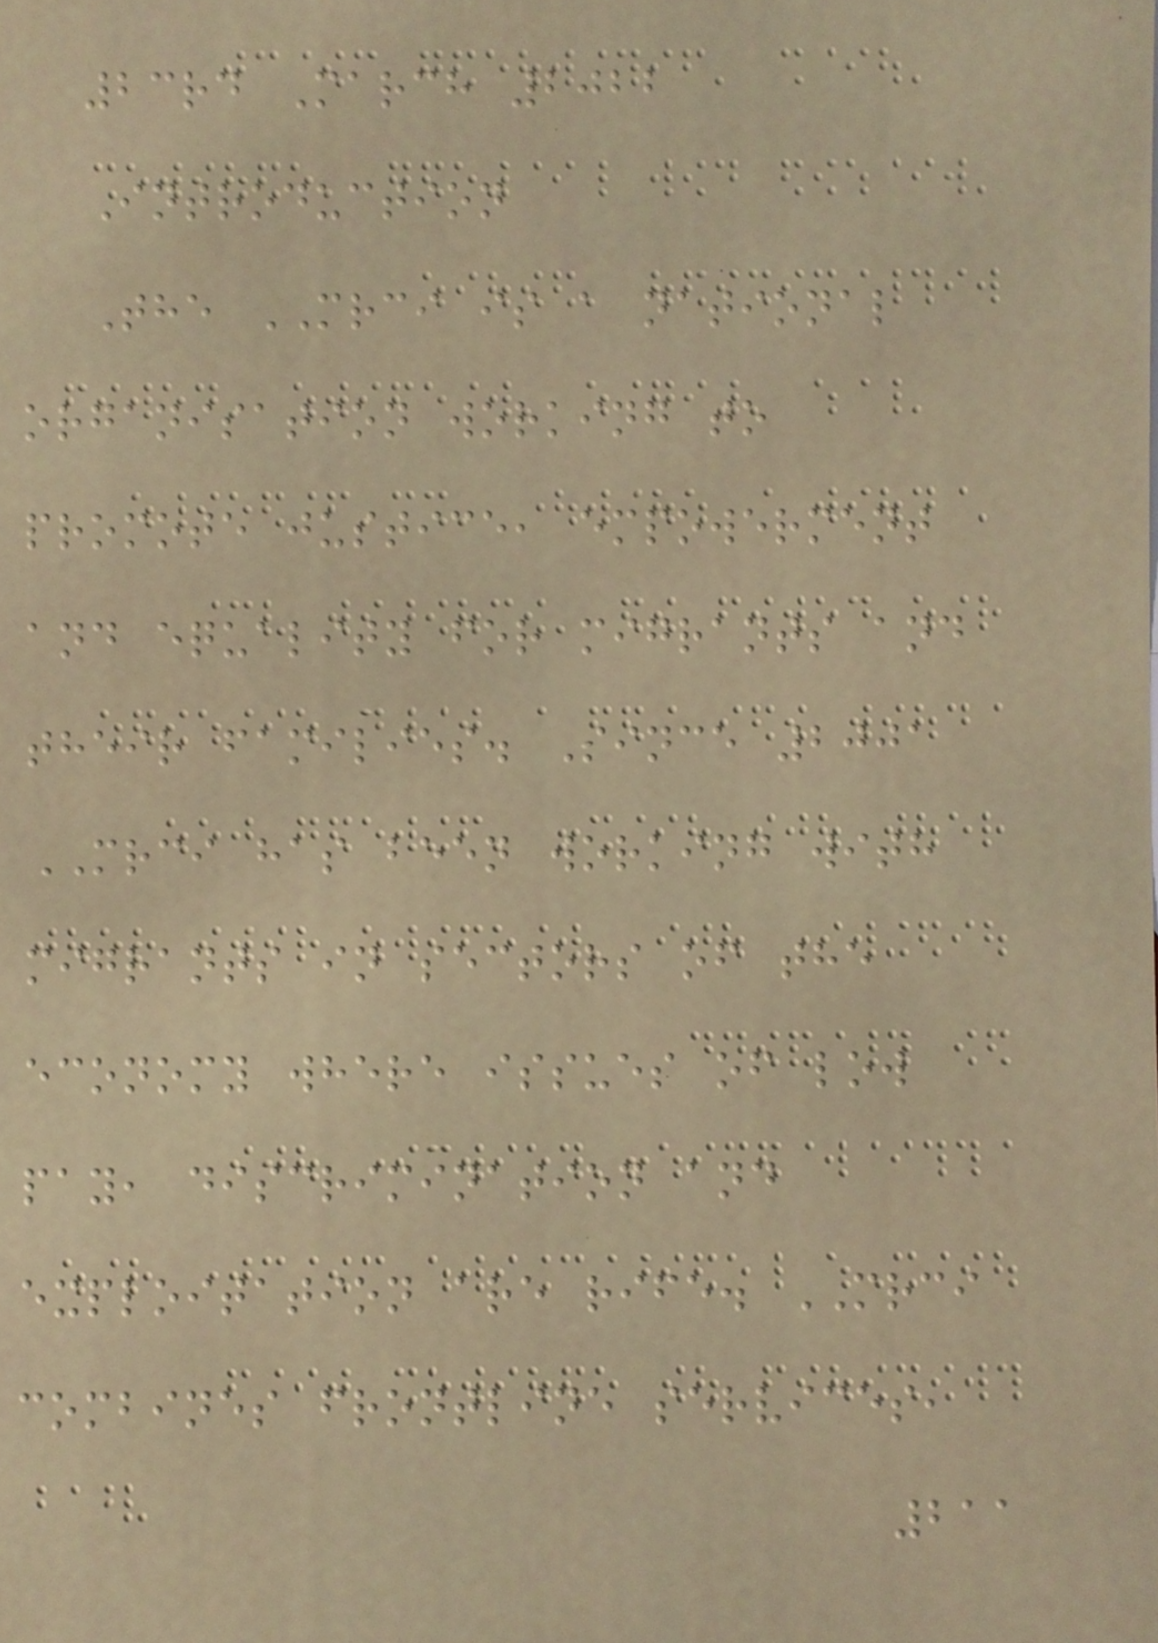23rd March 2022
Introduction
The MRCI is a national
organisation working to
promote justice, empowerment
and equality for migrants and
their families. Since 2001
MRCI has been working with
migrants in sectors of the
economy where issues of low
pay, discrimination and
exploitation are rife. MRCI
combines frontline services,
211
